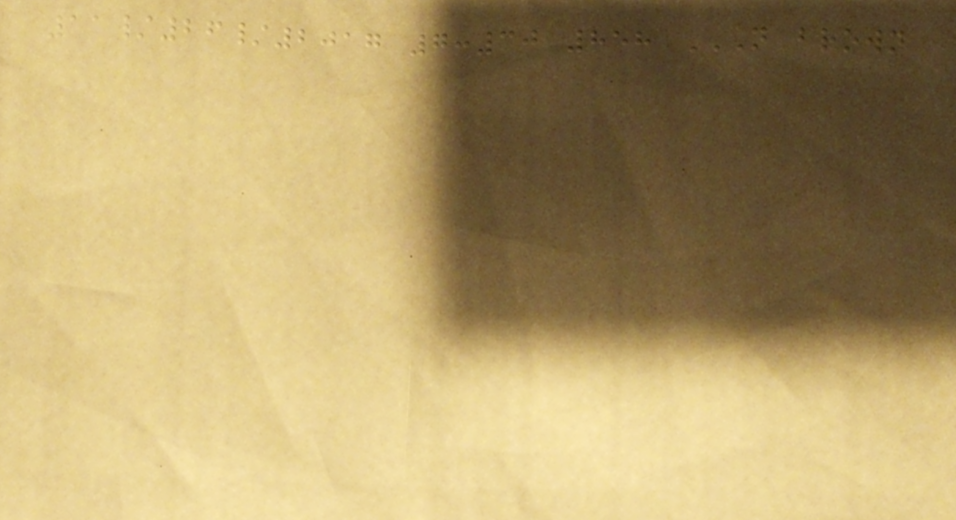11/26/2017 7:30 858 N BROWN
